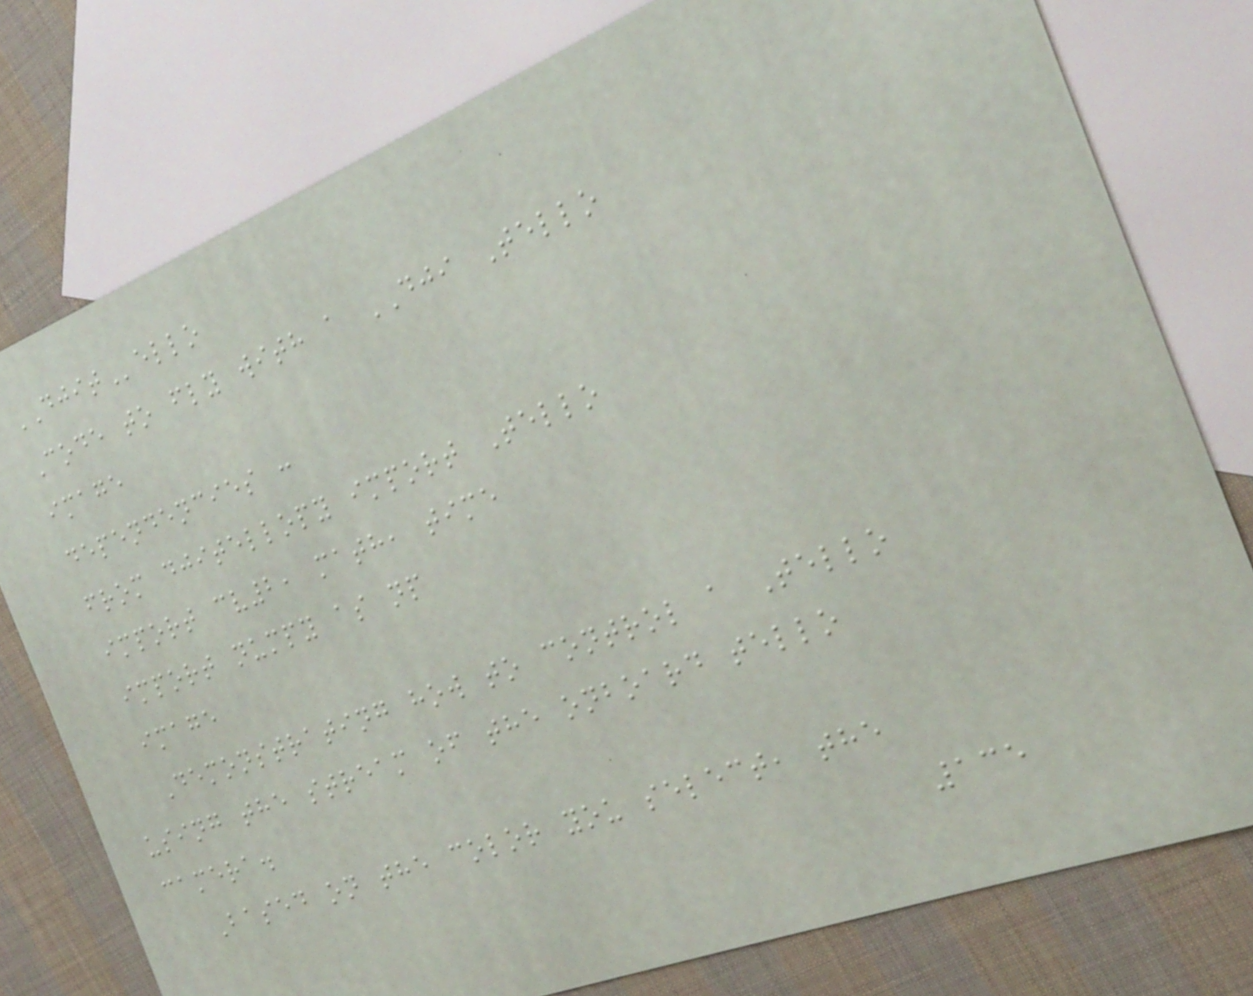DJITello
Code to fly with a DJI Tello
image
dependencies :
from djitellopy import Tello
import cv2, math, time
import numpy as np
image
Demonstrating how to control a Tello
using the stream of the onboard tello
camera.
Based on the color you select, the
135
